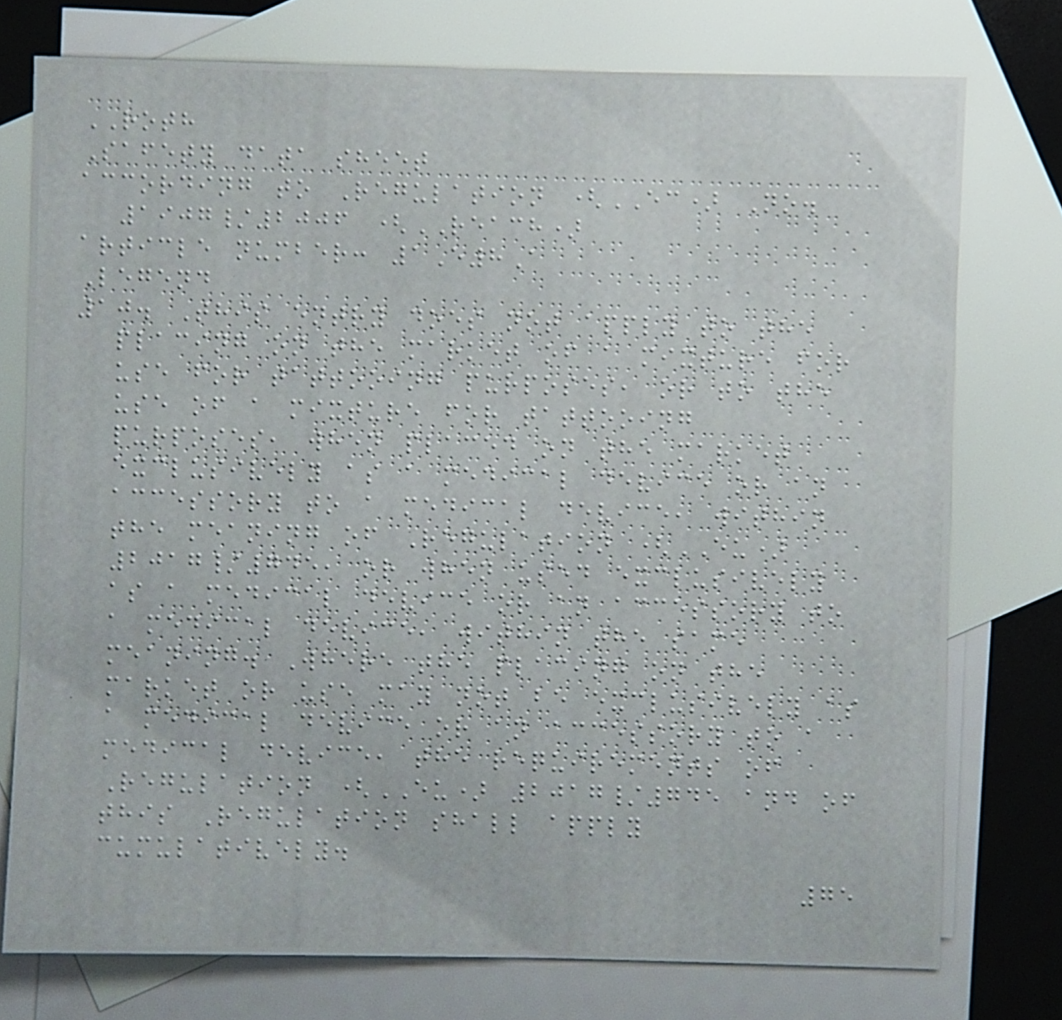ROTH
Safety data sheet
according to Regulation (EC) No.
1907/2006 (REACH)
article number: 1E8A
Legend
10. This entry does not apply to the
placing on the market of a mixture for
use for tattooing purposes, or to the
use of a mixture for tattooing
purposes, when placed on the market
exclusively as a medical device or an
accessory to a medical device, within
the meaning of Regulation (EU)
2017/745, or when used exclusively
as a medical device or an accessory to
a medical device, within the same
meaning. Where the placing on the
market or use may not be exclusively as
a medical device or an accessory to a
medical device, the requirements of
Regulation (EU) 2017/745 and of
this Regulation shall apply
cumulatively.
75
